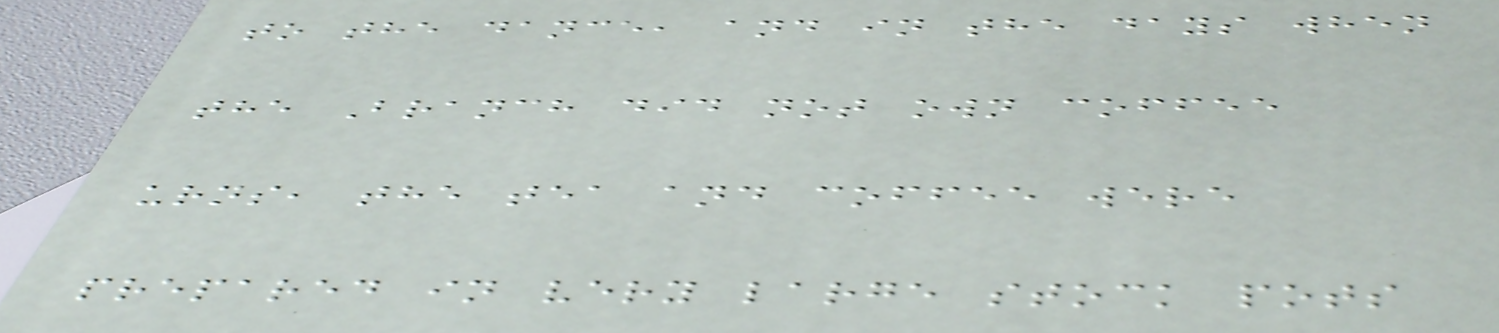to the dance, and in the days when
the Branch did not own coffee
urns, the tea and coffee were
prepared in very large stock pots
